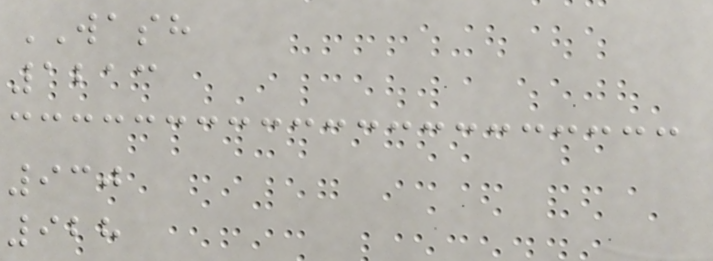WASH
1213
930
928
